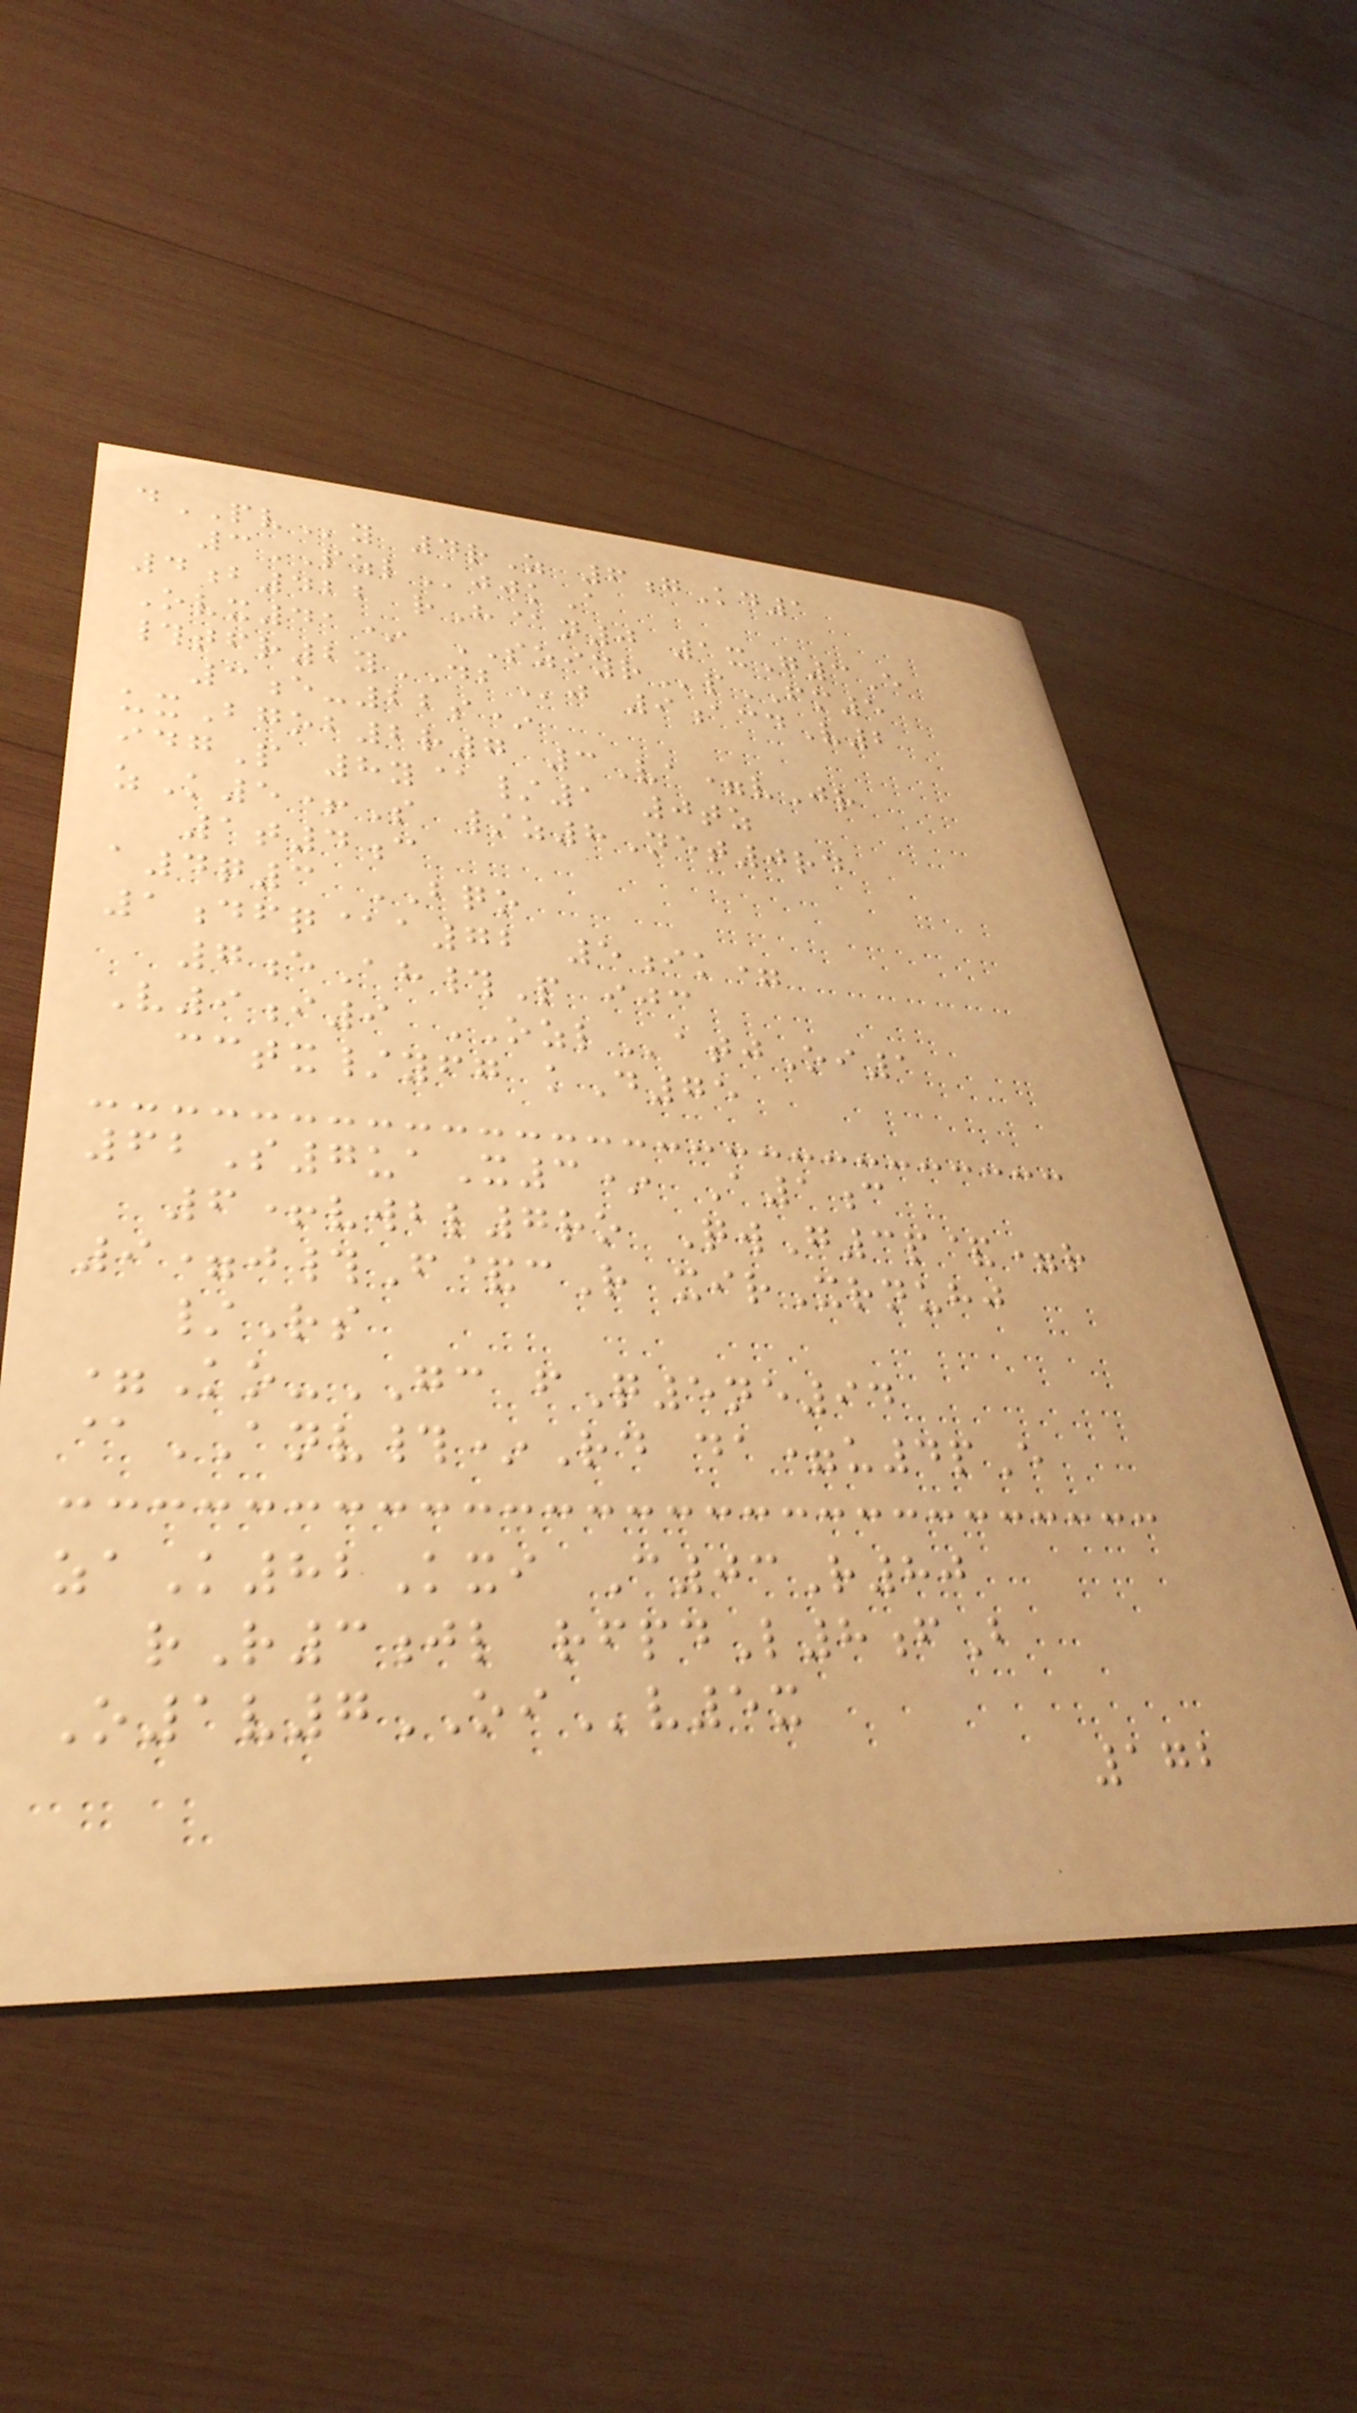dPVy 4rZ 6gKd1
3PZLjjkA
4b422 rH@n0 1xG3E
Ovx41* SZIYRpFM5
#tfr2yDBj 9acdV2
3e-22s*
uxBgob2r7 3Va=vJr
idgP 8y@/1 0tz
zK5+S /z8Net0rd
1t4c
a4q3 BQO
1dfq@a72 5ik=
7eAh#P ijc
V9i9 OZLatjOi1
cctx/yfg kD75
62S7uaX3* A1c
6+vwbl7ro QwG3p&=r
9=j#F&cR xirXrnuhj
/Rs
=Ko-GC fQ5ne94
@ANV#*Rd da=u4pE
zaK82Kxi C03R80
rR3jl rfpdL8fB
O1v7OIv5x
172
